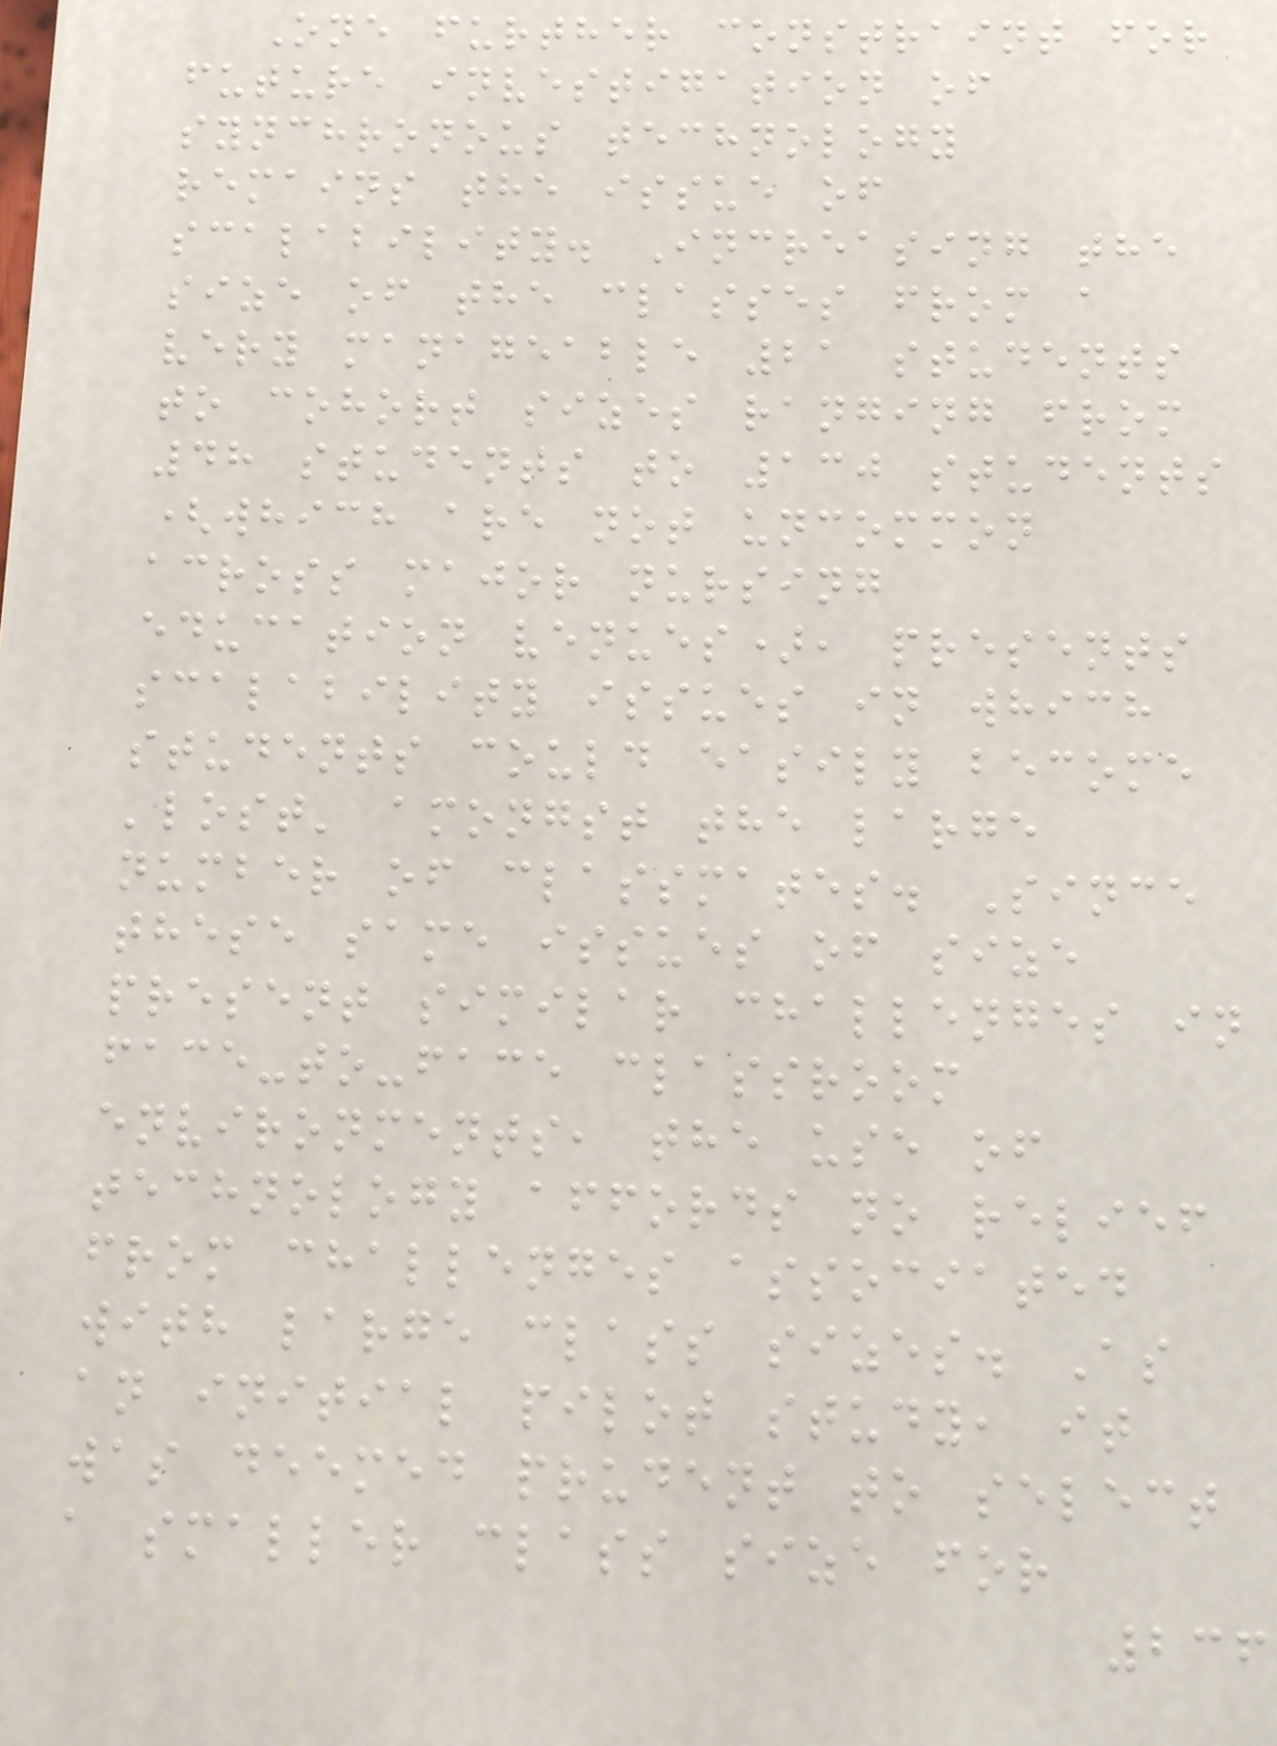One further constraint for
future investigation of
synchronous technology
remains the issue of
scalability. Increasing the
size of the classes from a
very manageable 21 students
to cohort sizes ranging from
48 students to 130 students
(which are not uncommon
across major nursing
education venues), presents
scalability issues in which
students could easily become
'lost' amongst the large
number of classmates. Since
these same issues of size
present similar challenges in
face-to-face classroom
environments, the use of
technology affords no relief
from challenges associated
with large class sizes. As
an initial pilot study, it
was deemed prudent to select
a smaller class size for
236
